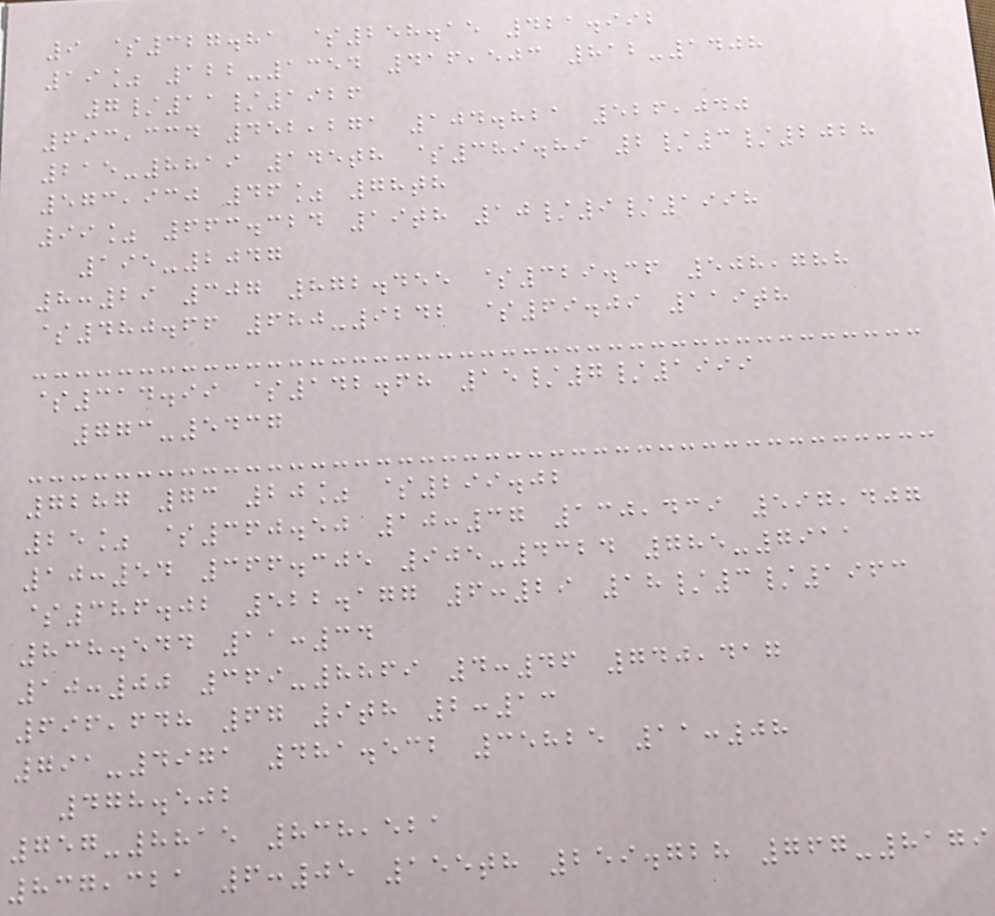9 $327.81 $258.15 421.992
19% 122-1354 416,503 812-1408
7/11/1926
693,334 452,271 104.821 526,040
215-8819 145th $389.89 2/3/2028
573,930 46% 78th
99% 663.324 19th 10/9/1998
195-2047
8:29 307 872.455 $329.36 508,788
$480.66 680-9242 $69.09 119th
$314.99 $142.68 15/7/1999
773-5437
7287 73 20% $299.02
25% $360.50 10:37 130,439 597,407
10:54 366.305 905-4324 785-7911
$386.02 522.177 6:29 18/3/1963
838.544 11:34
10:00 369-8869 4:46 740,417
696,648 67 9th 2:13
791-4971 481.532 35825 11:08
478.502
757-8815 838,521
837,321 6:05 155th 259.728 767-8179
